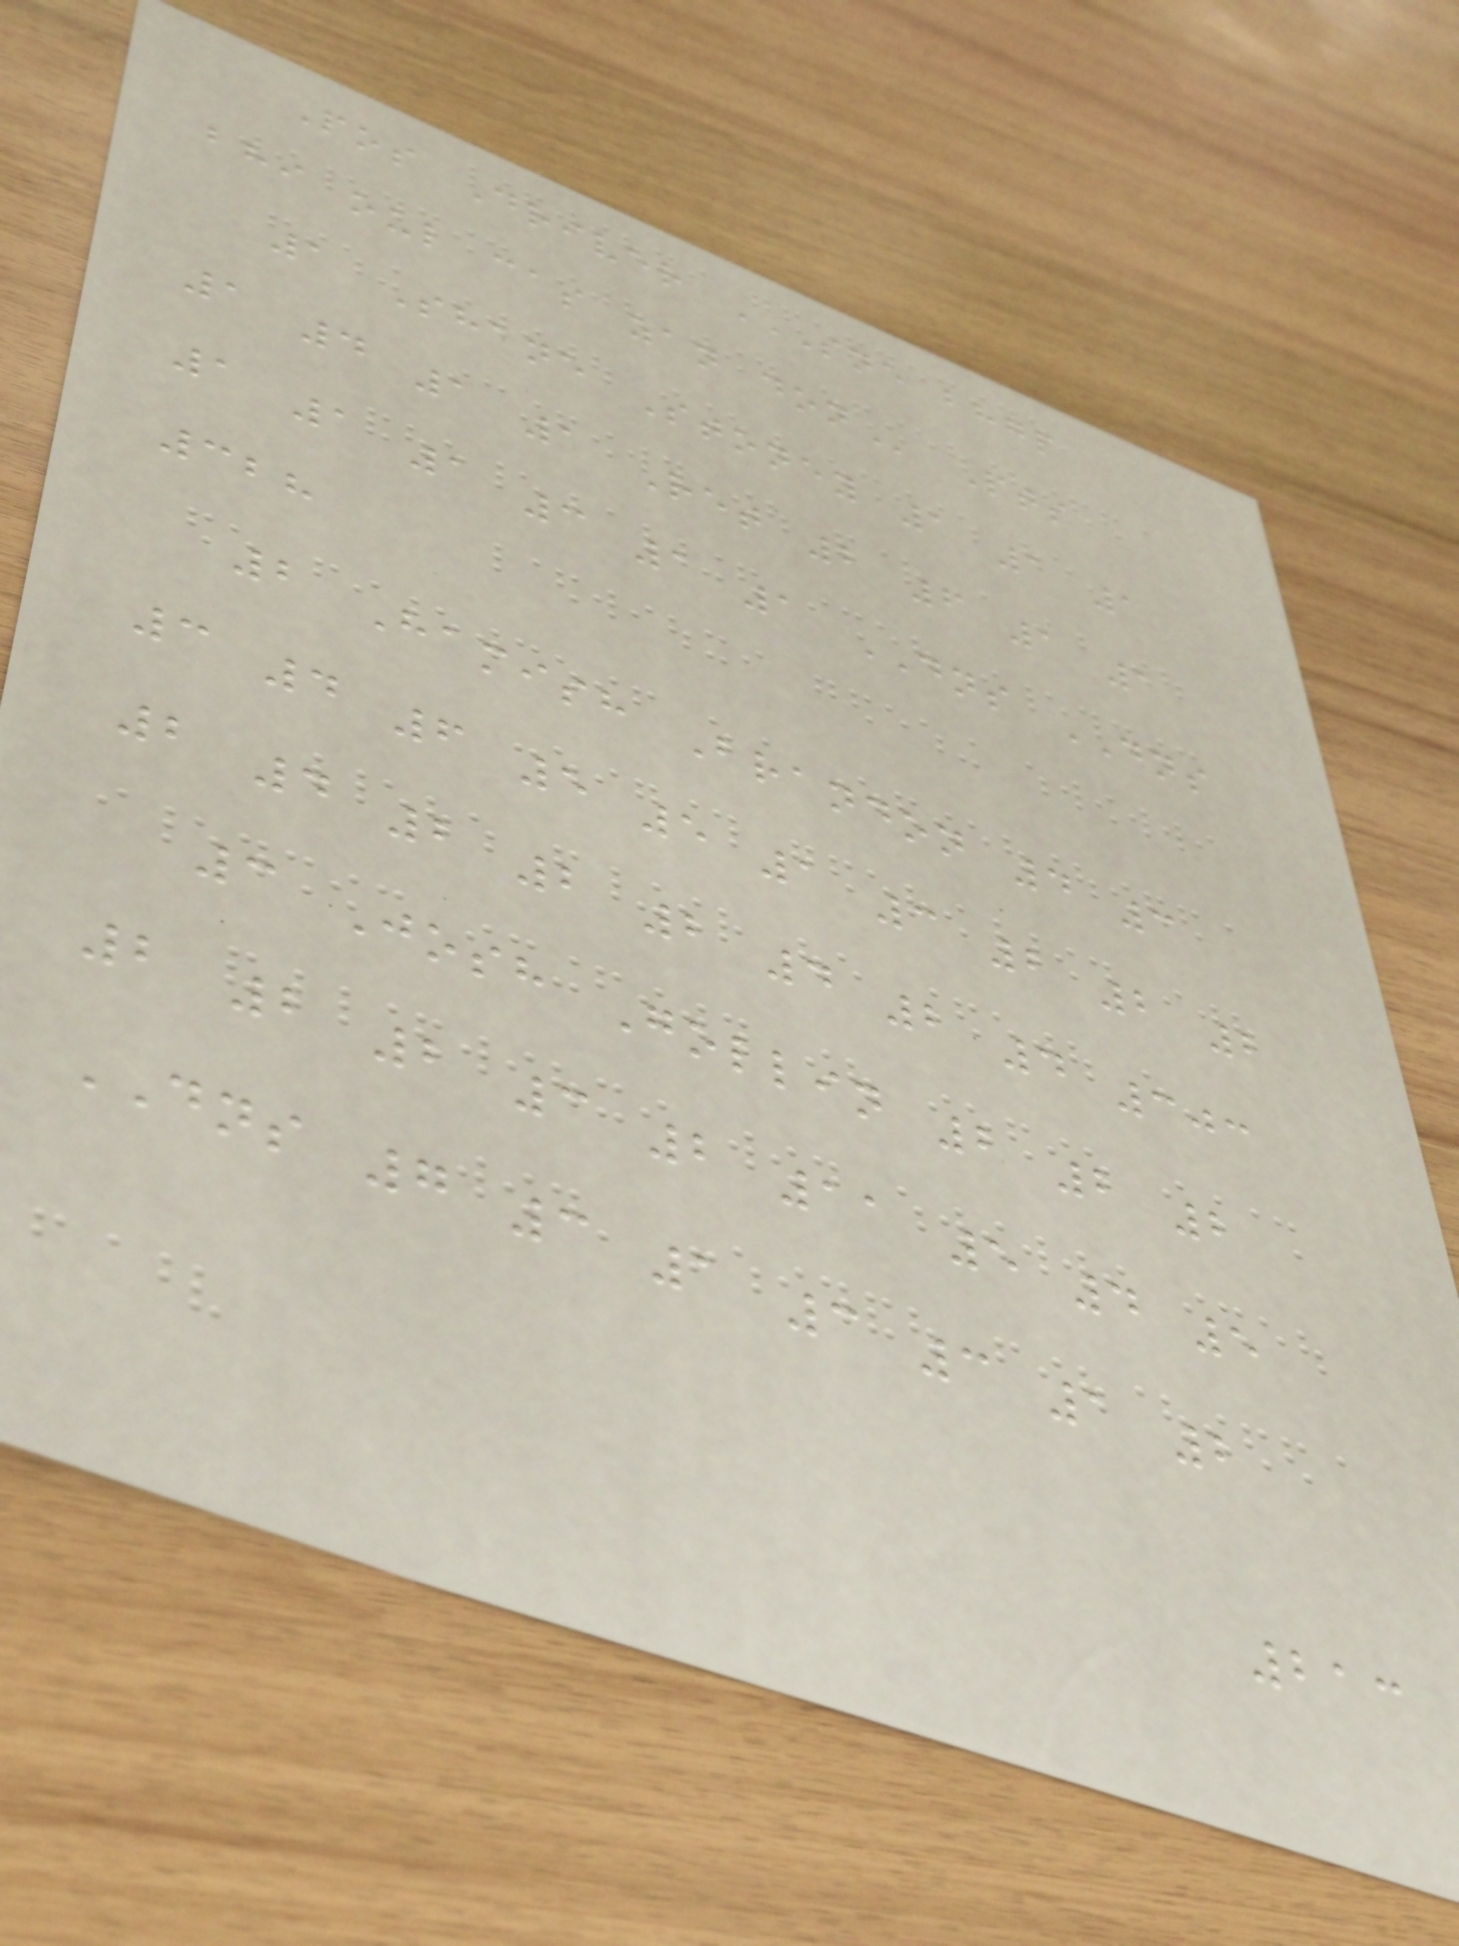Pos Driver SNE BHGP
BHI OUL CAS ZAN DON Pts
1 Shane Stoney 1 1 1
1 4 1 1 Ret 2 6 1 1
1 1 1 3 1 1 DNS DNS
328
2 Hamish Brandon 4 3
3 4 6 5 5 1 3 2 2 2
2 4 2 2 2 4 2 4 303
3 Josh Gollin 2 2 2
2 2 2 3 2 11 5 4 5
DNS 7 3 1 3 3 1 2
213
